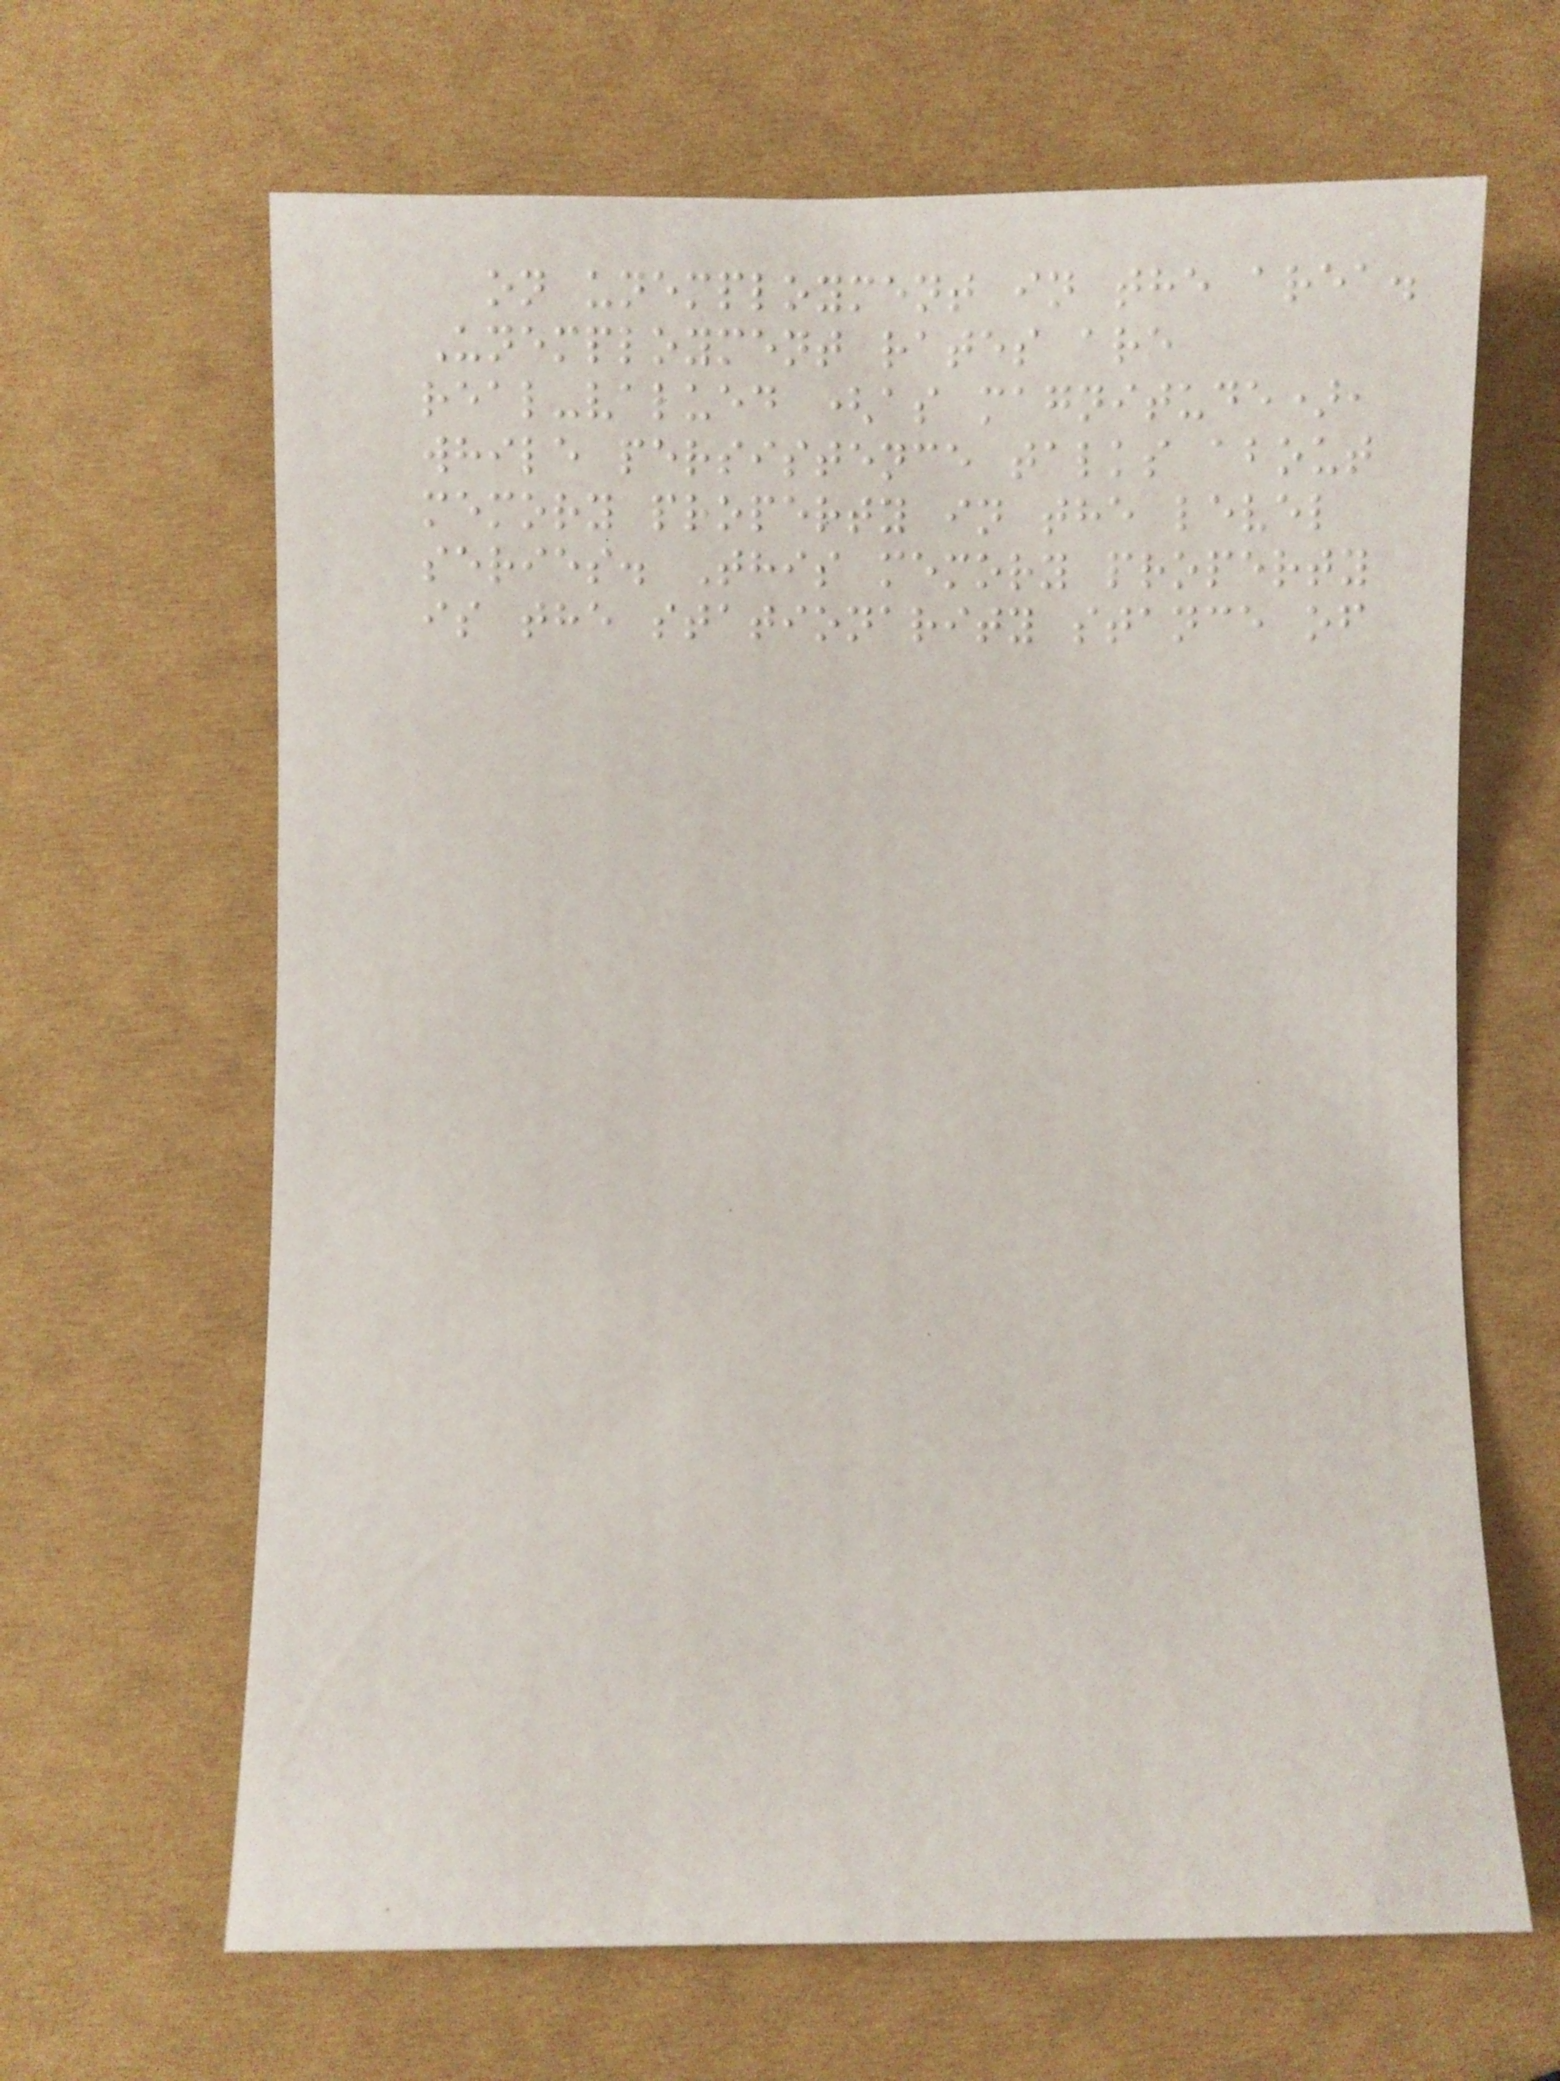on unemployment in the area.
Unemployment rates are
real-valued (as magnitude),
while persistence talks about
memory property in the level
series. This memory property
is the stationarity stance of
